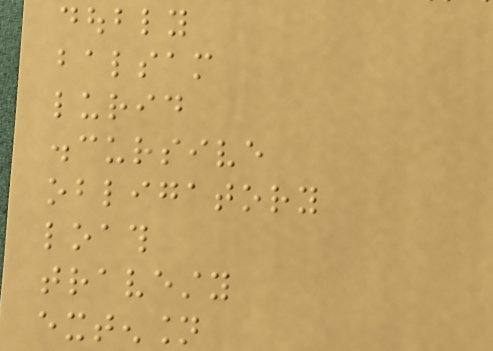doubly
balsam
lurid
discursive
obligatory
loath
travesty
extension
